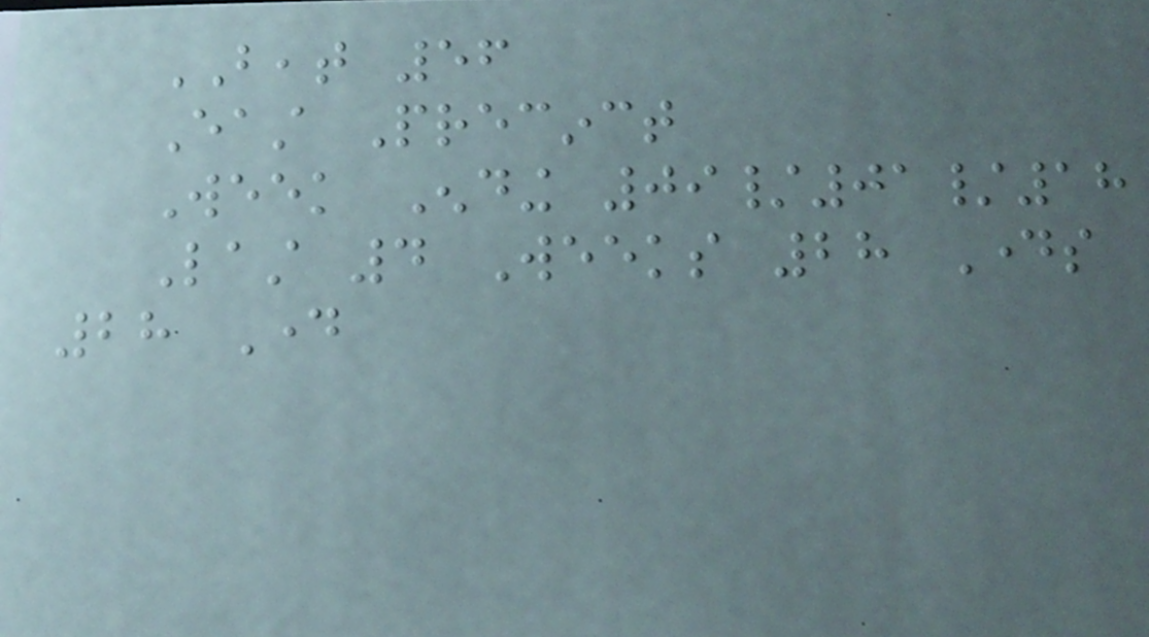BEAT 56
East Precinct
Week Ending 09/01/18
Last 4 Weeks 28 Days
28 Day
